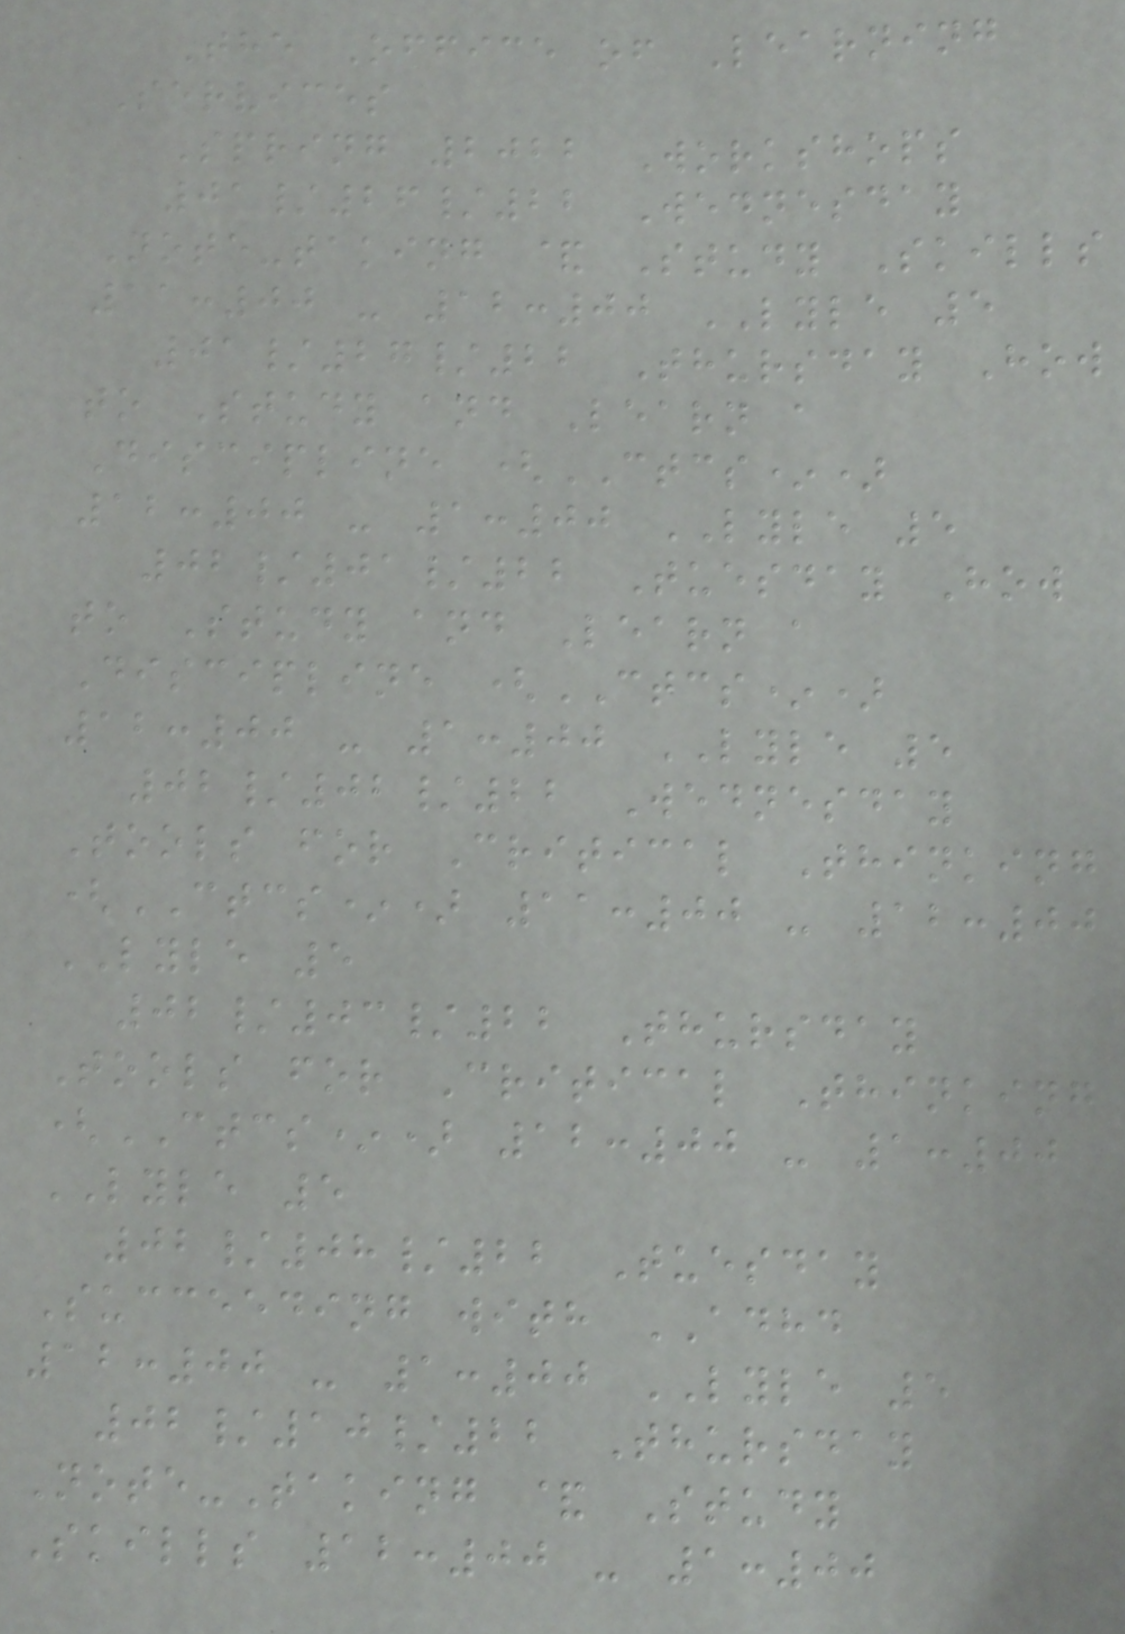The Office of Learning
Services
Spring 2022 Workshops
01/26/22 Wednesday
Note-taking & Study Skills
11:00 - 12:00 LYLE 5
01/27/22 Thursday How
to Study and Learn a
Discipline (CTCS*)
12:00 - 1:00 LYLE 5
02/01/22 Tuesday How
to Study and Learn a
Discipline (CTCS*)
12:00 - 1:00 LYLE 5
02/02/22 Wednesday
Tools for Critical Thinking
(CTCS*) 11:00 - 12:00
LYLE 5
02/03/22 Thursday
Tools for Critical Thinking
(CTCS*) 12:00 - 1:00
LYLE 5
02/08/22 Tuesday
Succeeding with ADHD
12:00 - 1:00 LYLE 5
02/10/22 Thursday
Note-Taking & Study
Skills 12:00 - 1:00
